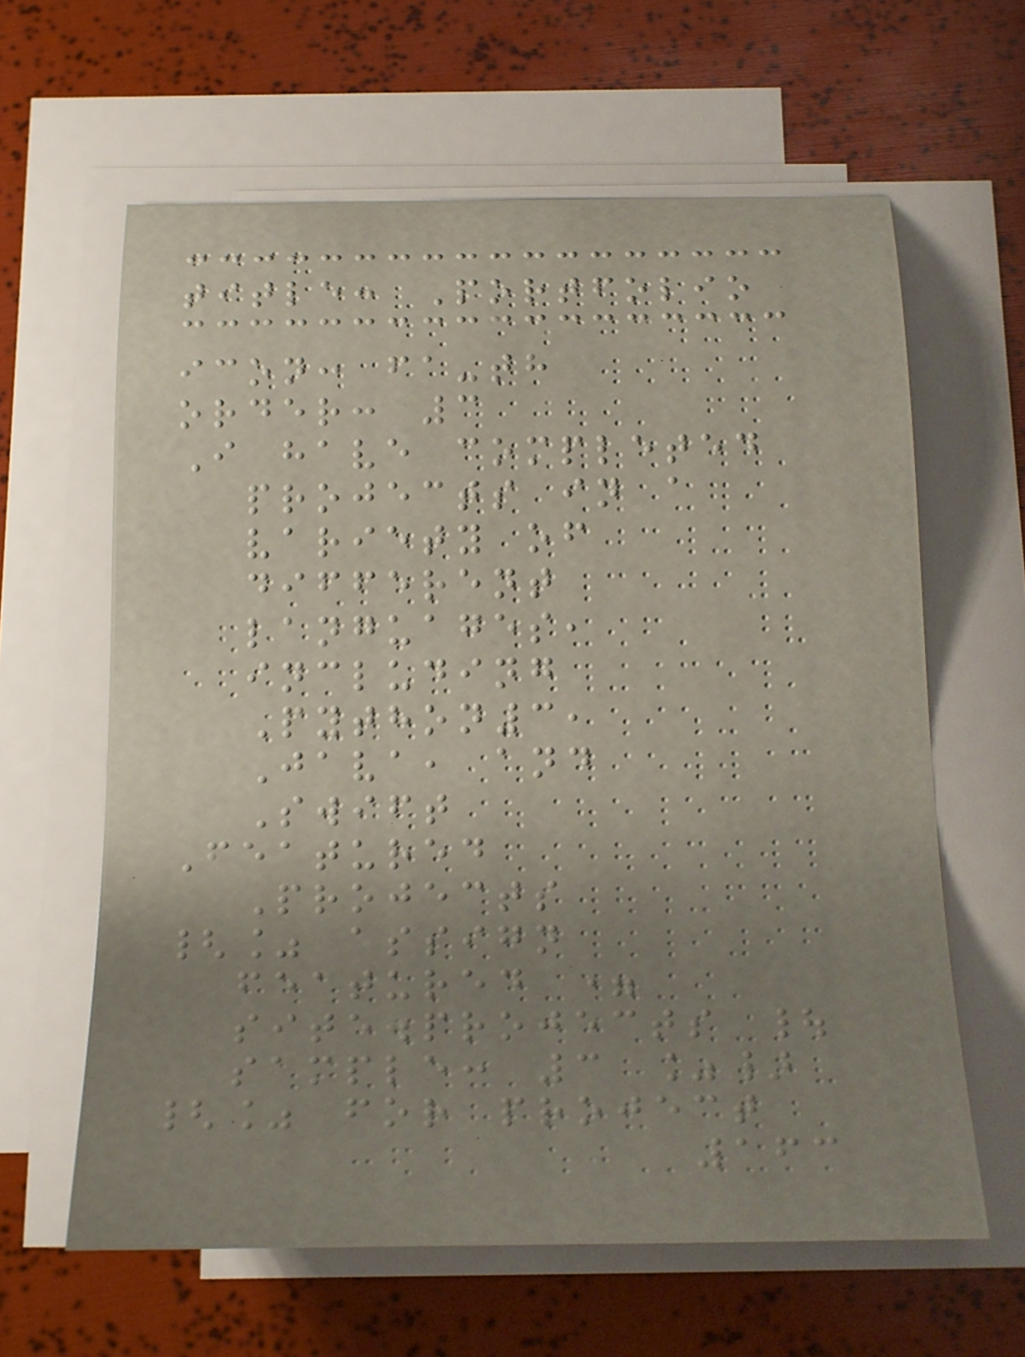title: Portfolio
icon: fa-th
order: 3
I have completed
projects in a
variety of
different
languages,
including
Python3,
Java, and
Swift
Featured
Projects
{% assign
featured =
site.projects |
sample: 3 %}
{% for project
163
